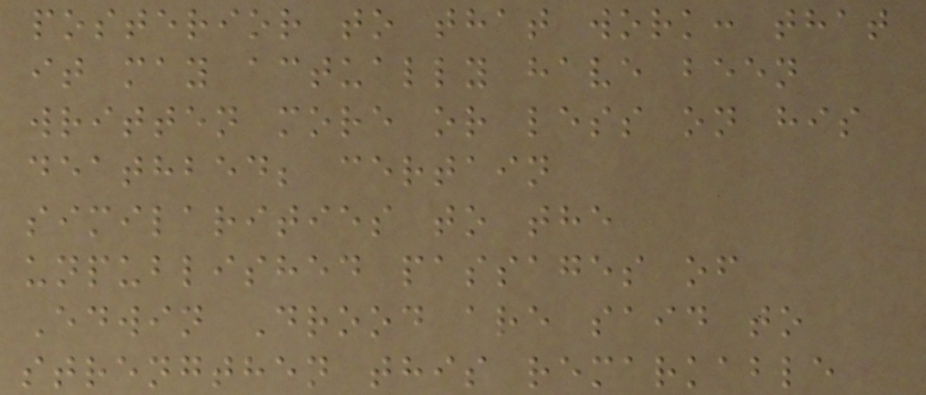posterior to that work: that
it may actually have been
written more or less on his
deathbed; certain
similarities to the
unpublished passages of
Edwin Drood are said to
strengthen this remarkable
